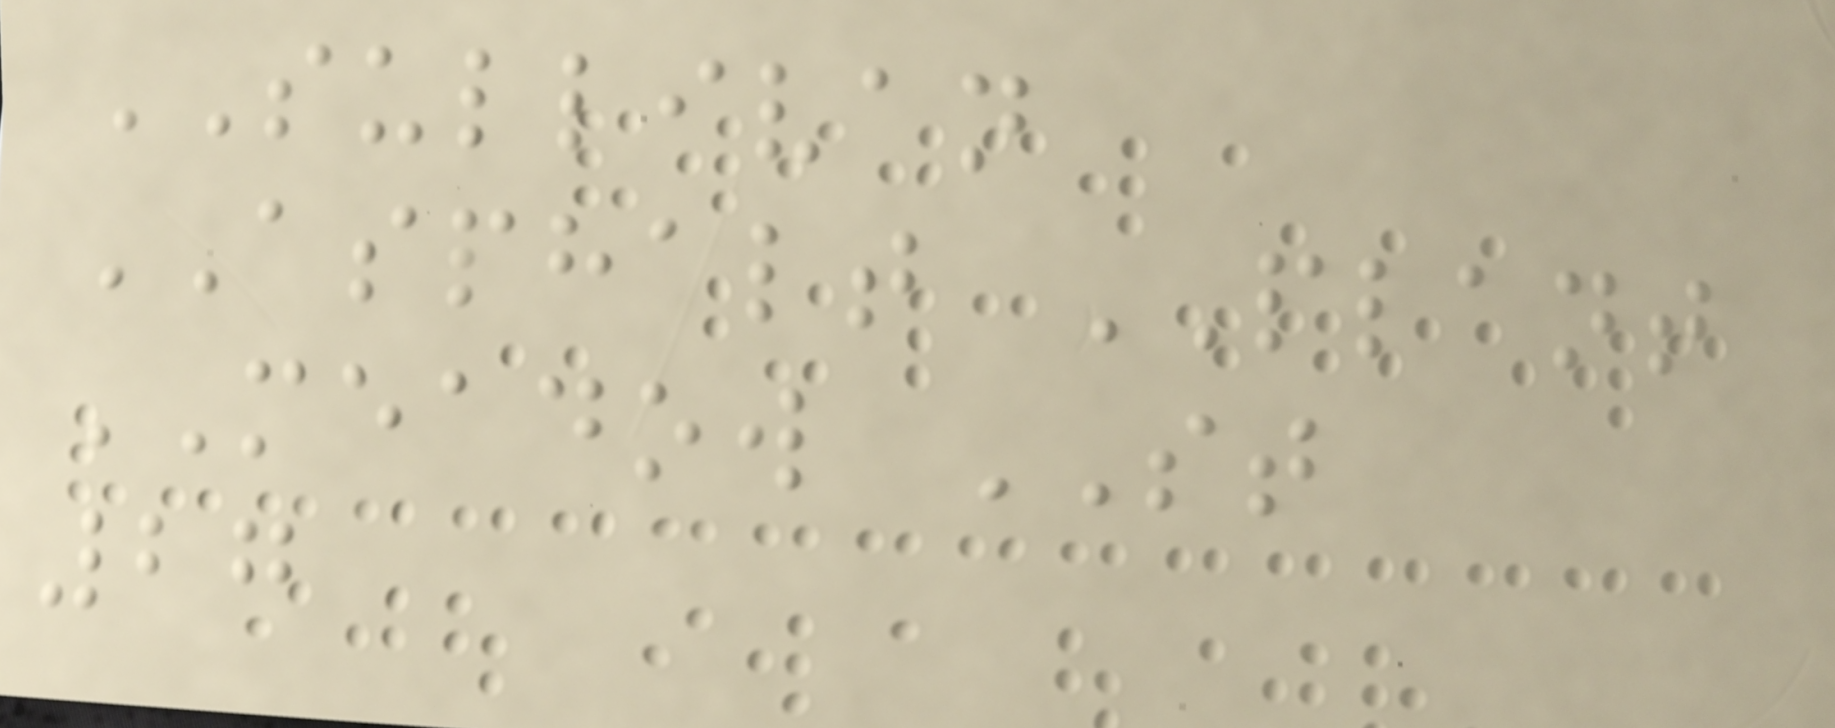SULLIVAN
ASPHALT PLANT
MEADOW ST
27
